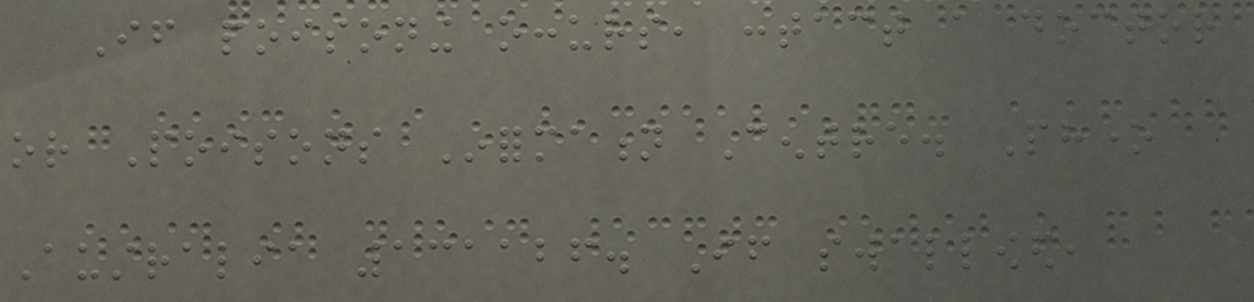If poisoning occurs, contact a doctor
or Poisons Information Centre. Phone
Australia 131126. If swallowed,
